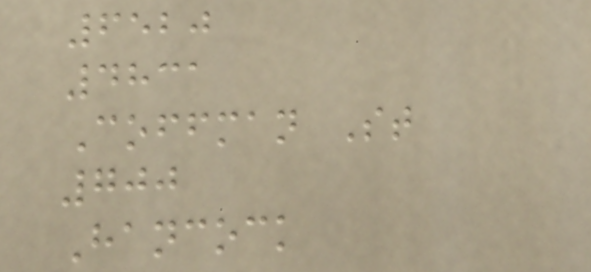6520
4831
Coffman St
700
Hancock
